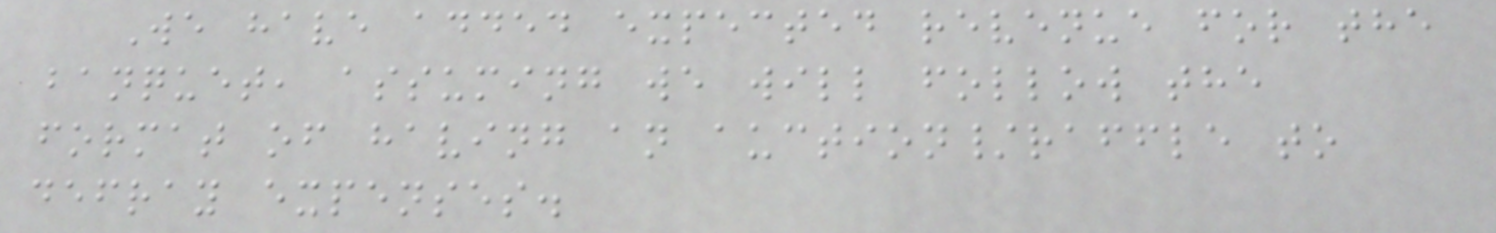We have added expected revenue for the
banquet, assuming we will follow the
format of having an auction/raffle to
defray expenses.
